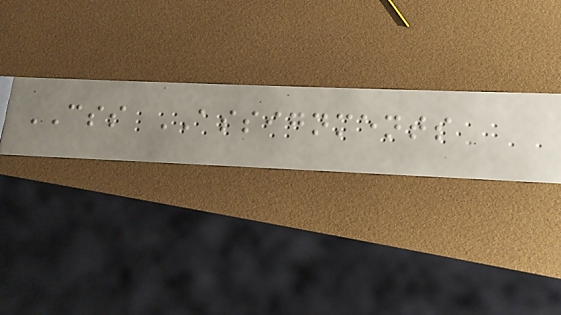CSS ASSIGNMENTS
